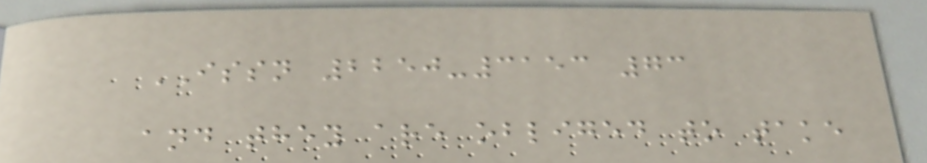ISSN 2250-3153 73
and they are obliged to take
